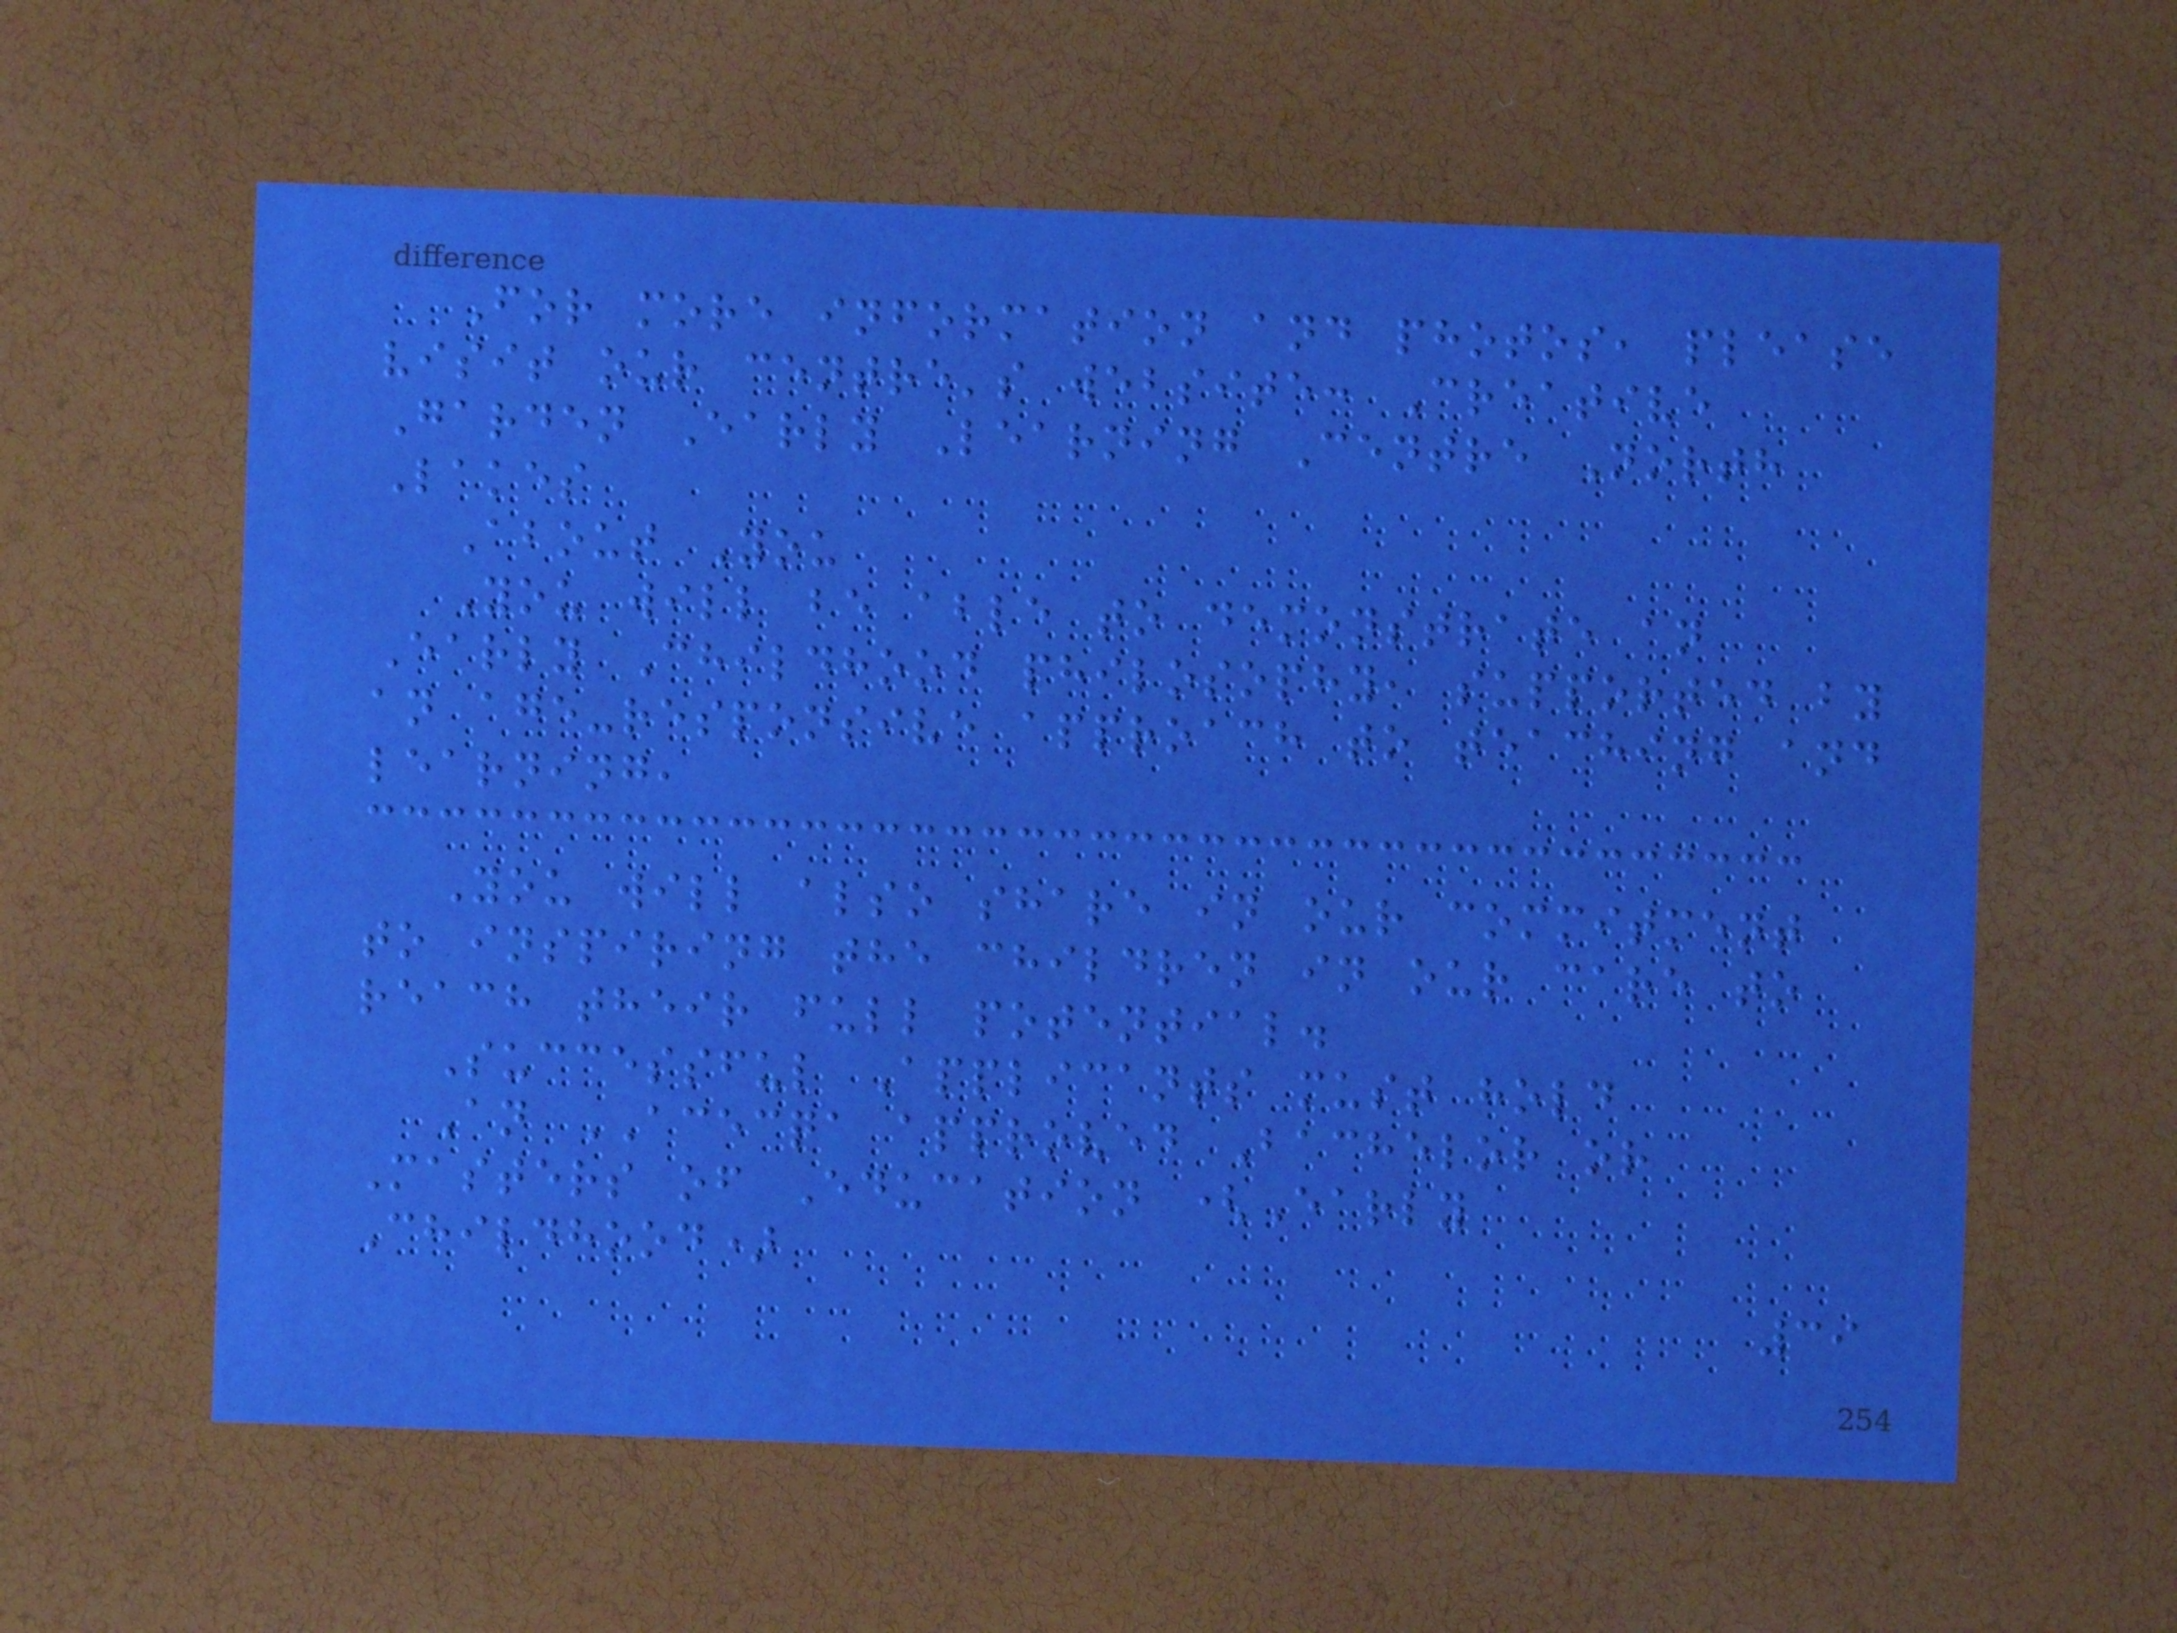For more information and photos, please
visit our centre's website: Creative
Garden Early Learning Centre North
Lakes
About You
You will be able to demonstrate an
Early Childhood philosophy, supported by
an age-responsive approach to teaching and
learning,
You will also share in our commitment
to inspiring the children in our care to
reach their full potential.
Successful Applicants must hold
An ACECQA approved Bachelor or
Masters of Education (Early
Childhood)
39
